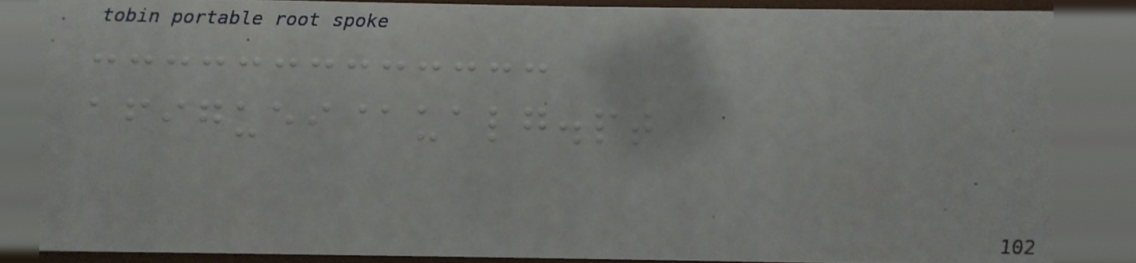afiguei@ualg.pt
